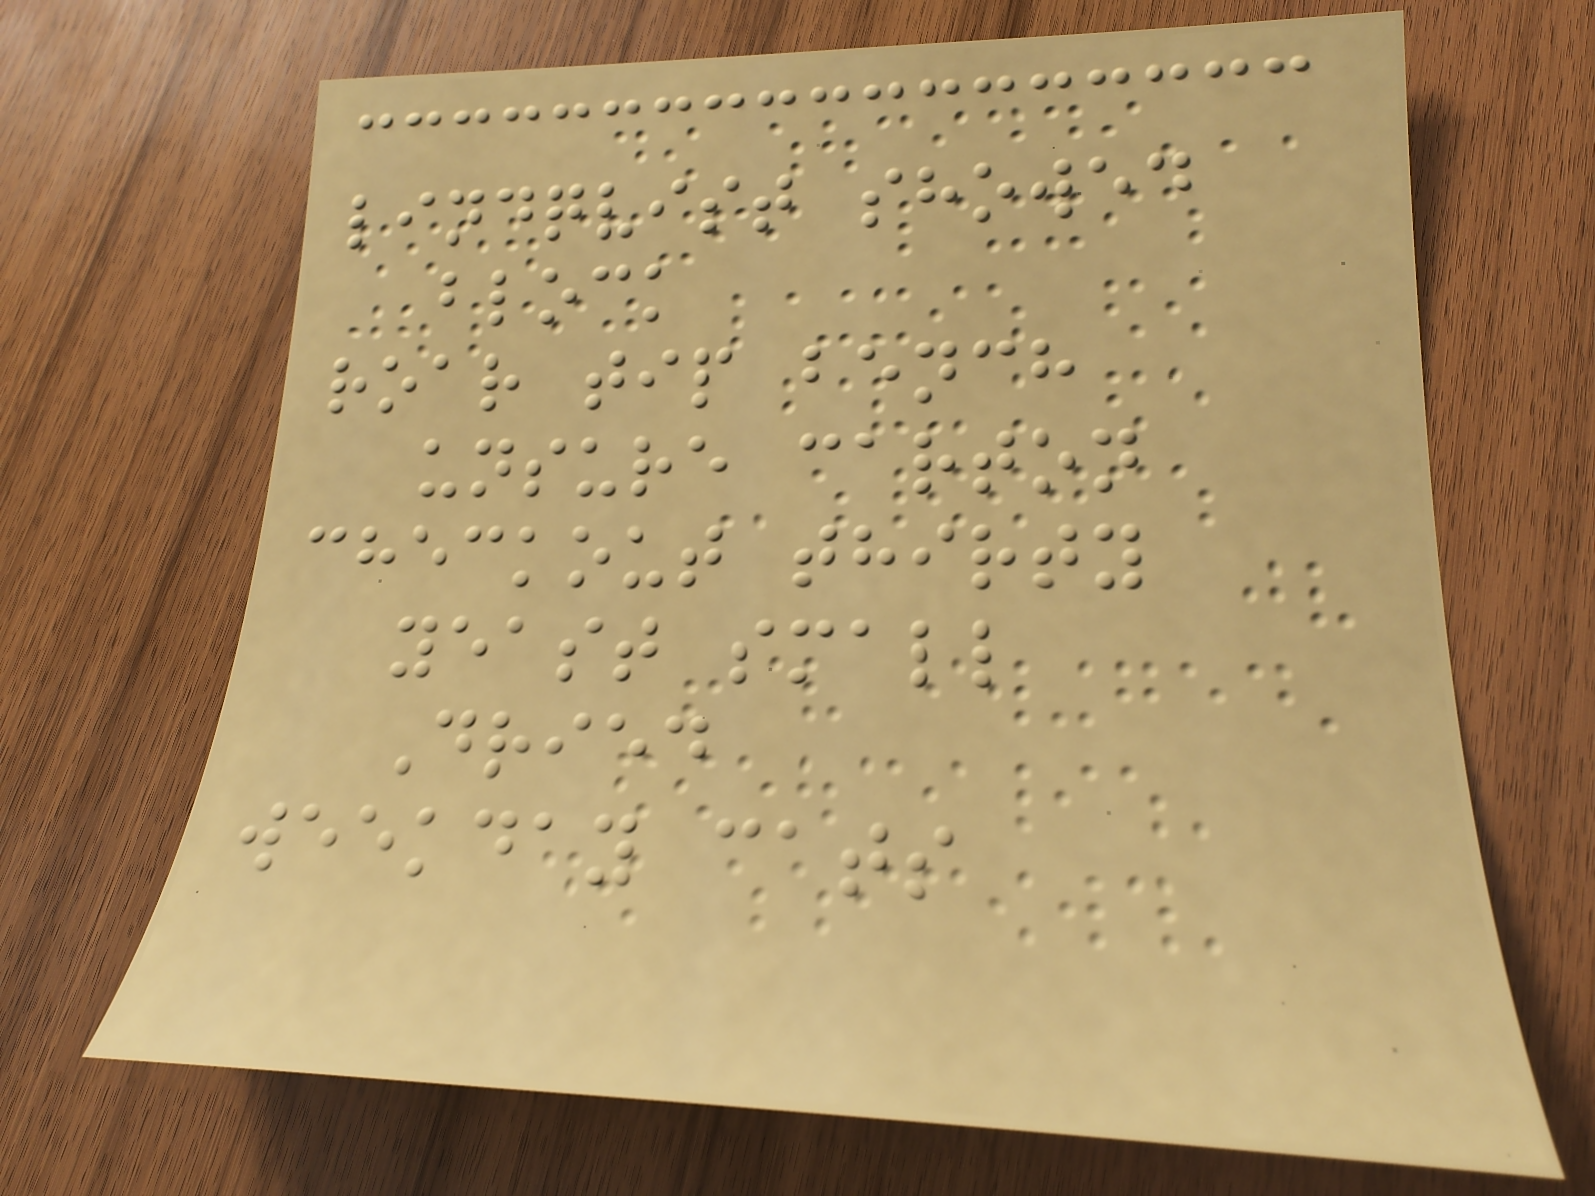lindqvist showed
block
roar tip bench
unsure carton
checkout thirty
yeast small
Dried
weekday cats
